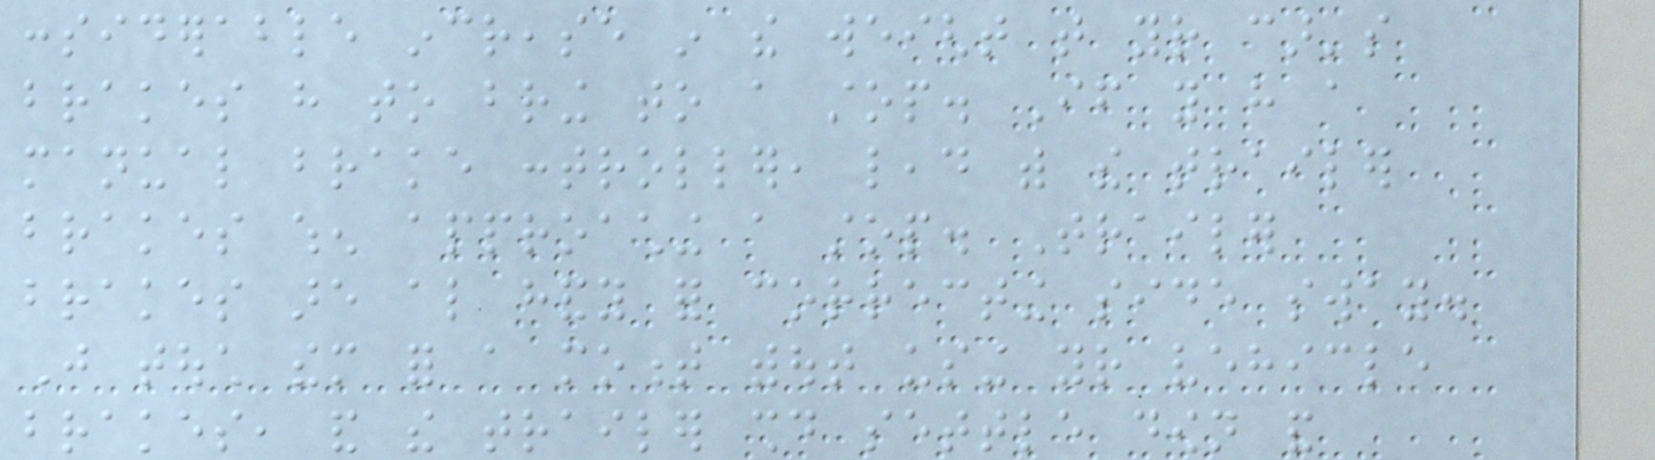considerable increase in the weight that your car's
brakes have to bring to a stop. If you have a
manual brake controller, lead with the trailer
brakes when approaching a stop. Trailer
brakes are also handy for correcting side sway.
Just touch them for a moment without using your vehicle
brakes, and the trailer should settle down and
